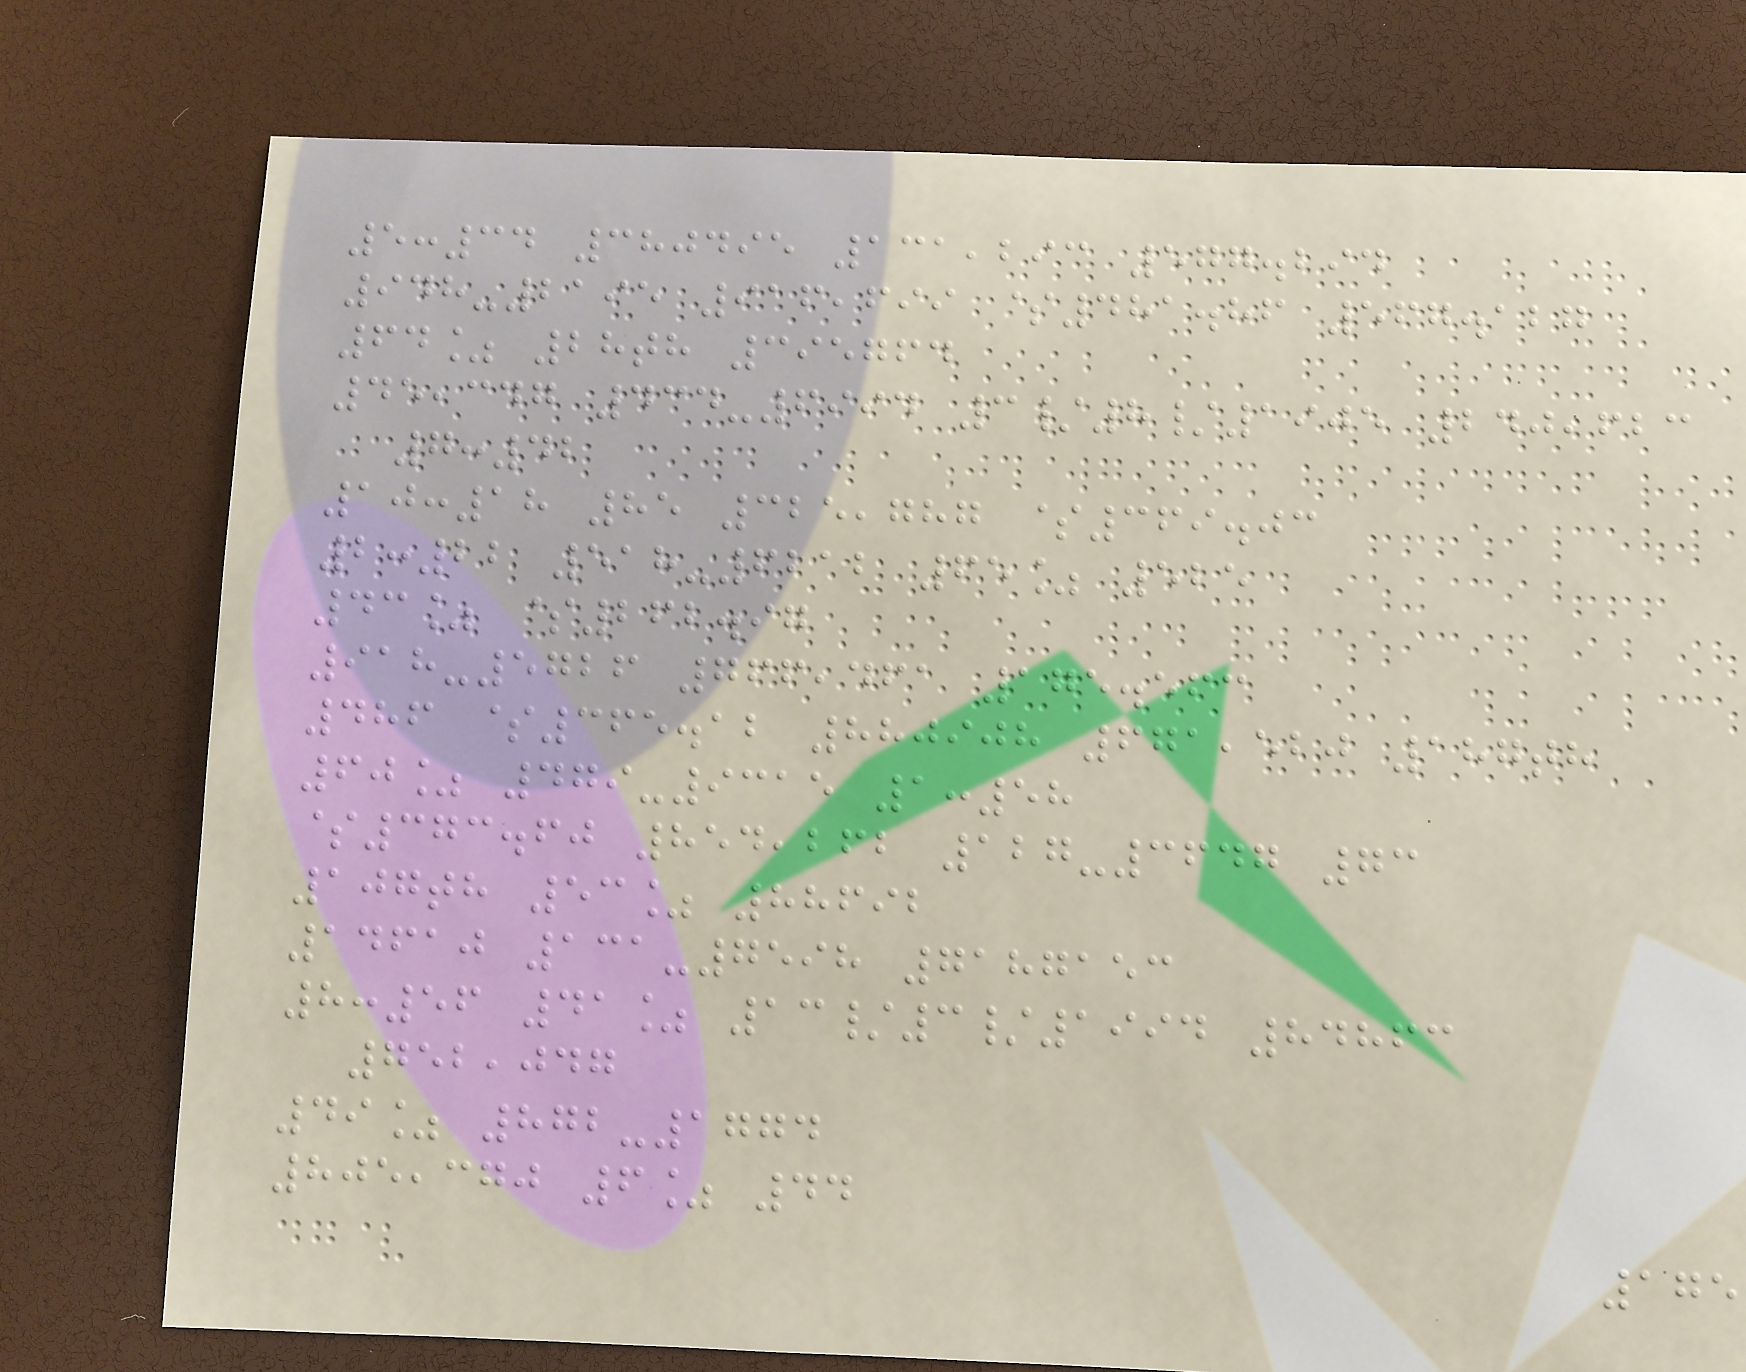5:34 380495 131,293 577.294
948-2195 916,699 $481.86 567.127
64% 28th 395764
45,347 434-6994 3/8/1905 240,623
7:42
10:18 85 325,787 $369.03
2:22 518-6212 65% 525
43% $262.97
918-5726 766,461 175.563
486 $365.12 880908 671,520 187th
60% 479-9315 1:58
$373.60 854,262 127-3647 73
107th 53% 88692
14610 131-7598 7187153
8:56 41% 13/3/1994 84863
752,047
49% 872-1774
805,370 6% 44
175
